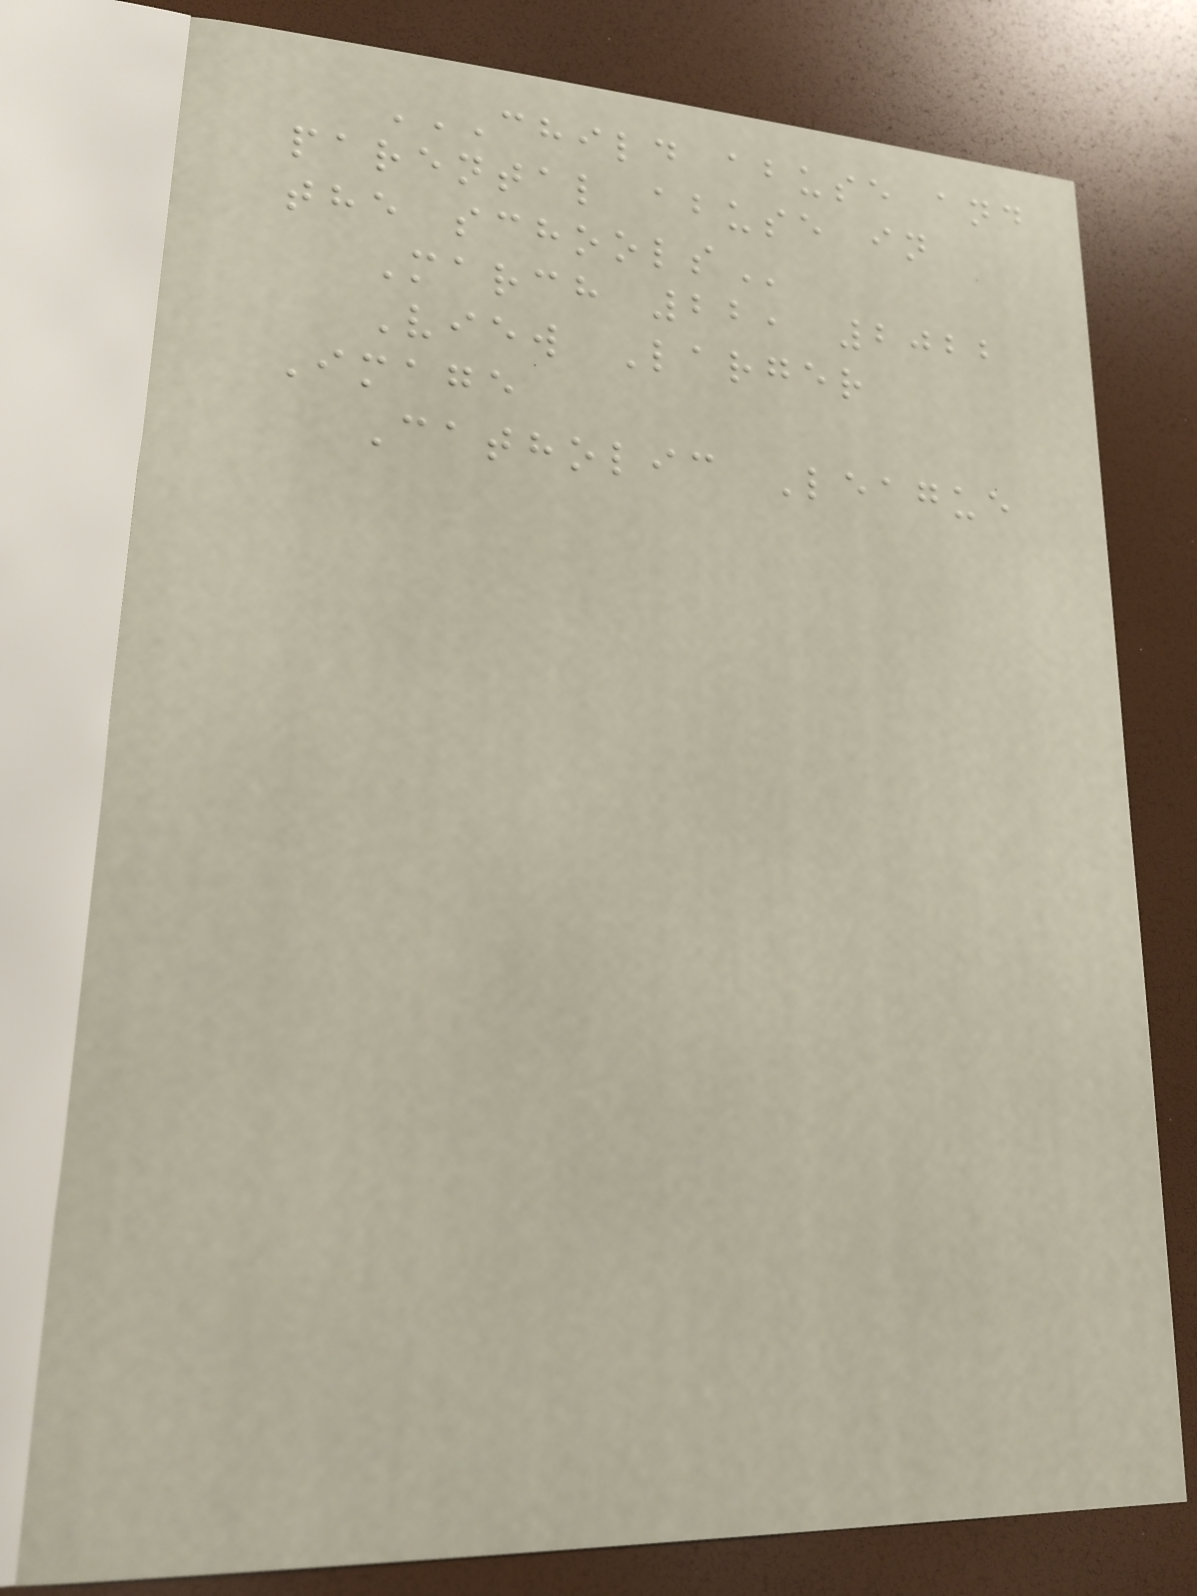CHILD ABUSE AND
PARENTAL ABUSE IN
THE SCHOOLS
March 22, 2022
View Larger
Image
Catholic League
